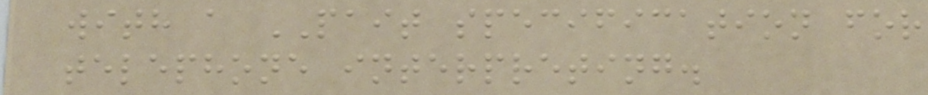with a PAIT specification for
telephone interpreting.
